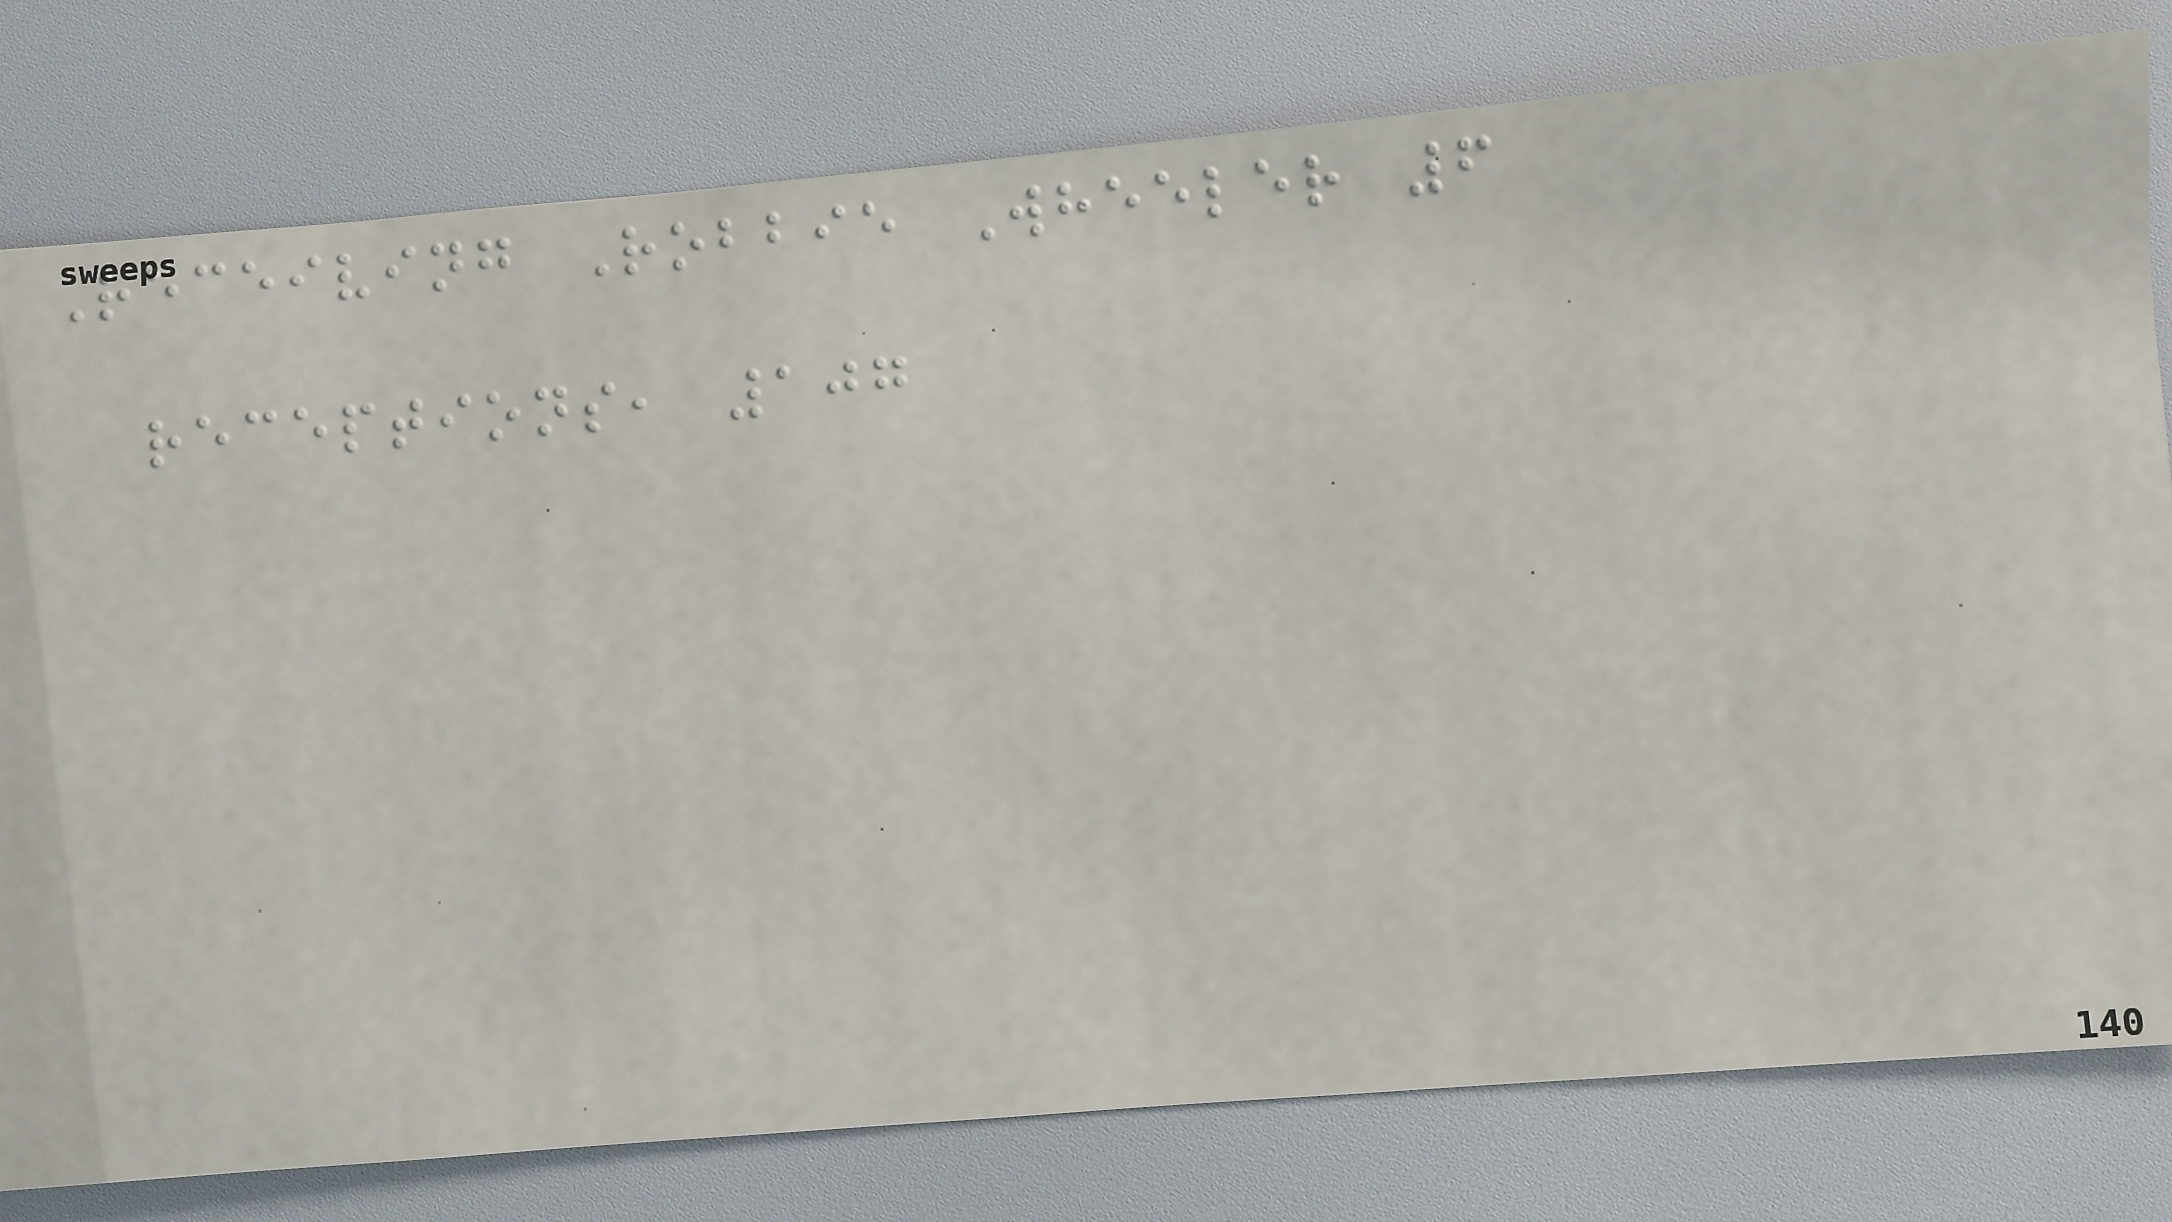Receiving Robbie Wheeler 6
receptions, 107
